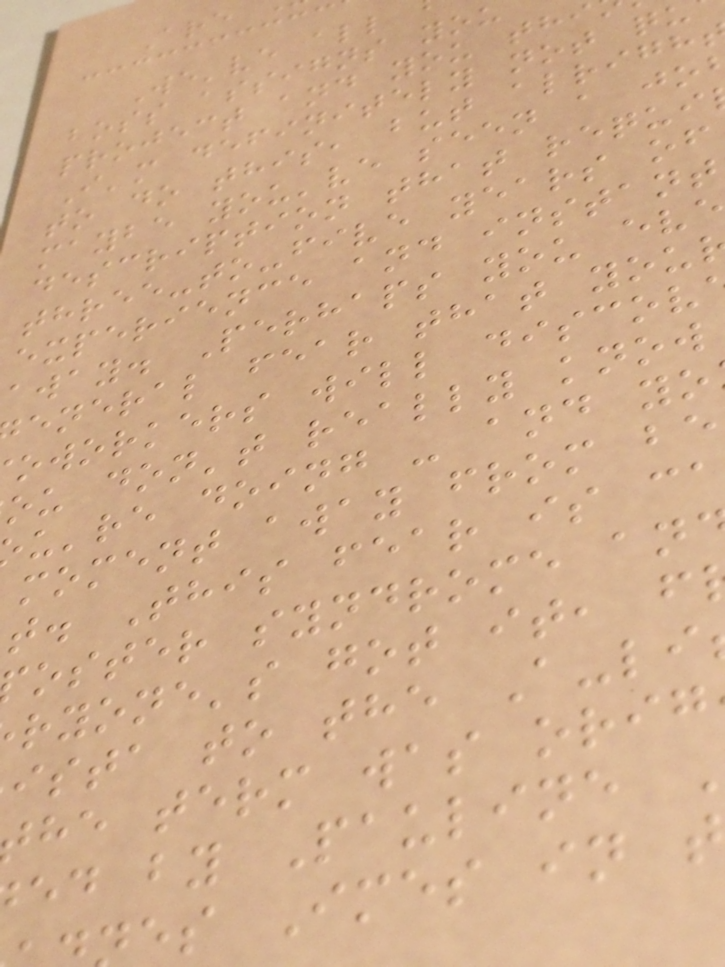We've all
boss assigns you
project and you th
I'm definitely not q
to do this, but alrigh
maybe you've seen a jo
description that requi
three-to-five years of
experience and instant
away. Perhaps you eve
eneral fear that you
oworkers will discov
ou don't really know
u're doing - and yo
moment away from be
t. This fear is ca
oster syndrome an
ryone's got it, f
ista to the A-li
he term was orig
ed by Pauline
es Imes in t
